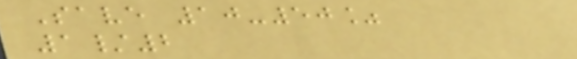Save 10-50%
1/2
